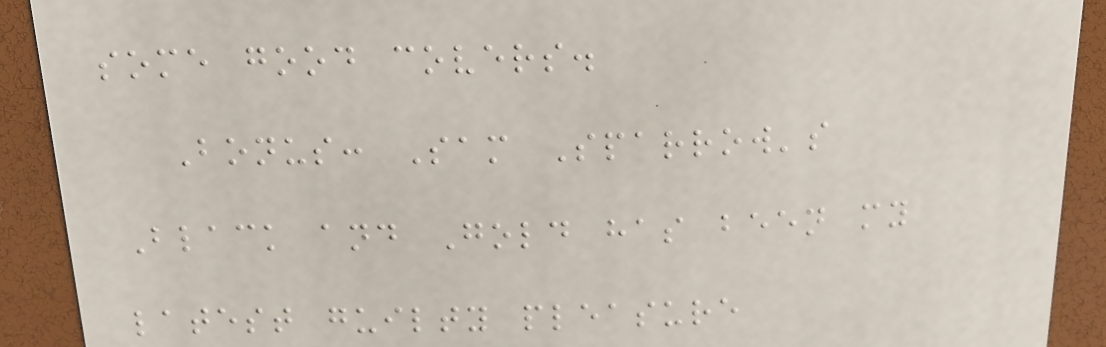some good covers.
Bonus: Sam Sparrow's
Black and Gold has been my
latest guilty pleasure
